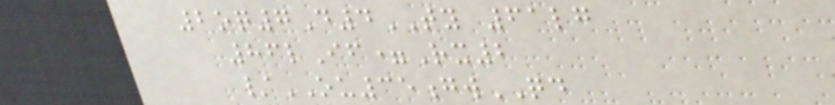2oq7D4TY 61lg
86lIf=Rx2
/OU35gwQD
